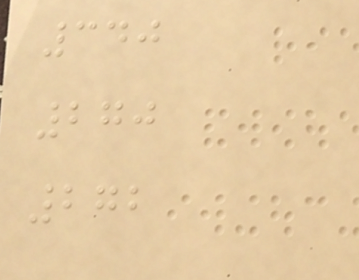340
270
272
